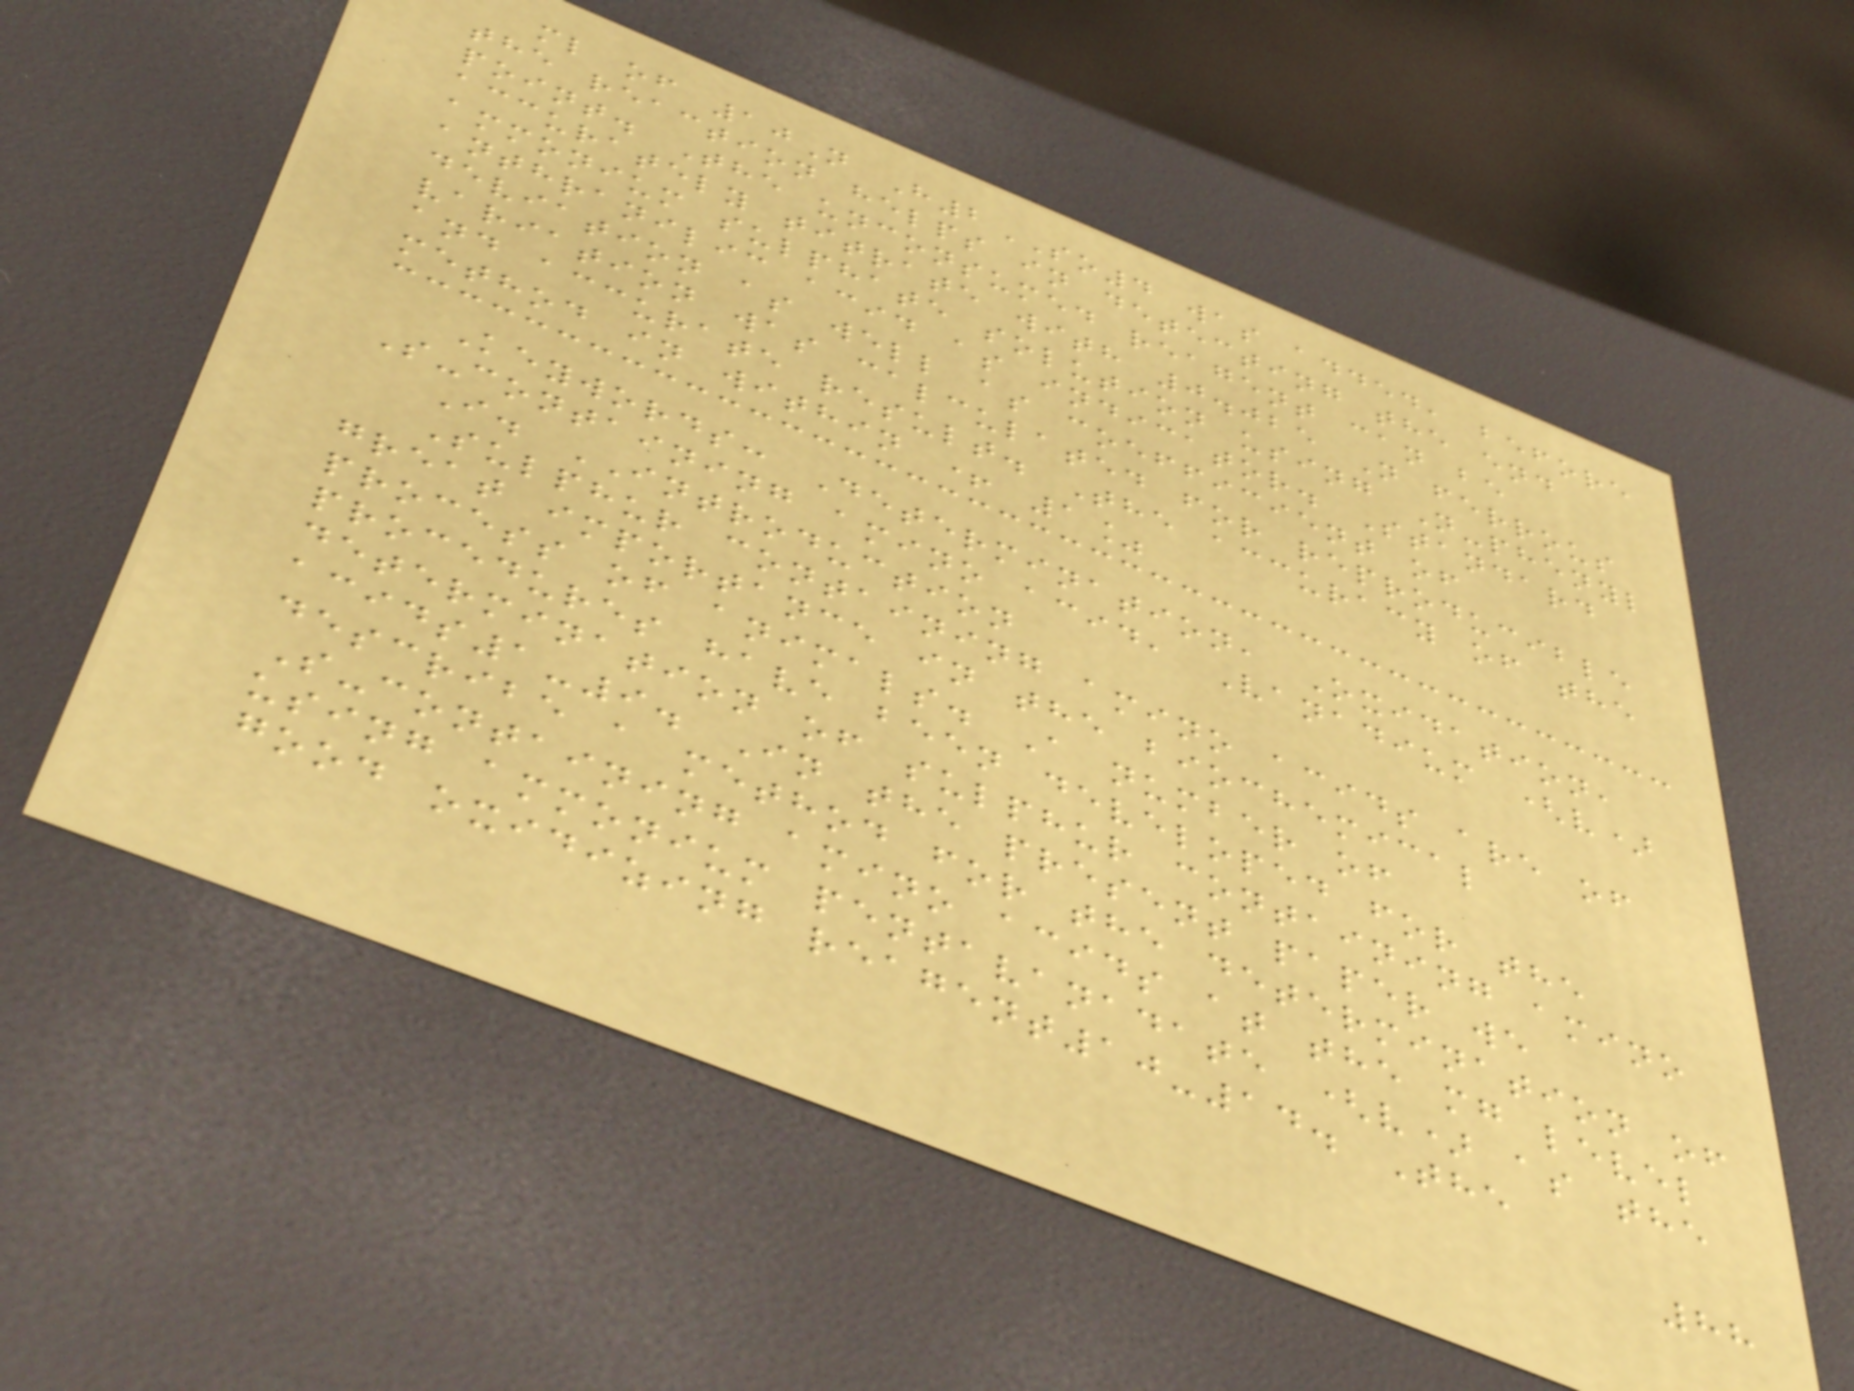ml of 10N H2SO4 was added, before
the reaction helps in detecting the end
point. The unconsumed reagent can be
accurately titrate with 0.025 N ferrous
ammonium sulphate solution using N-phenyl
anthranilic acid as indicator. Standard
deviation as well as coefficient of
variation was calculated for reproducible
and accurate result. The accuracy of the
method in within + 1%
Keywords: Determination, Oxidation,
S-containing amino acid, Vanadium (v)
I. INTRODUCTION
Sulphur containing amino acids are of
great importance in the biochemical
process of animals. A number of
procedures have been developed for the
determination of sulphur containing amino
acids1-9. In the present paper we
describe a method for the determination of
S-containing amino acids at the mg level
using ammonium pentavanadate (v) as the
good oxidizing reagent10-14. The
88
